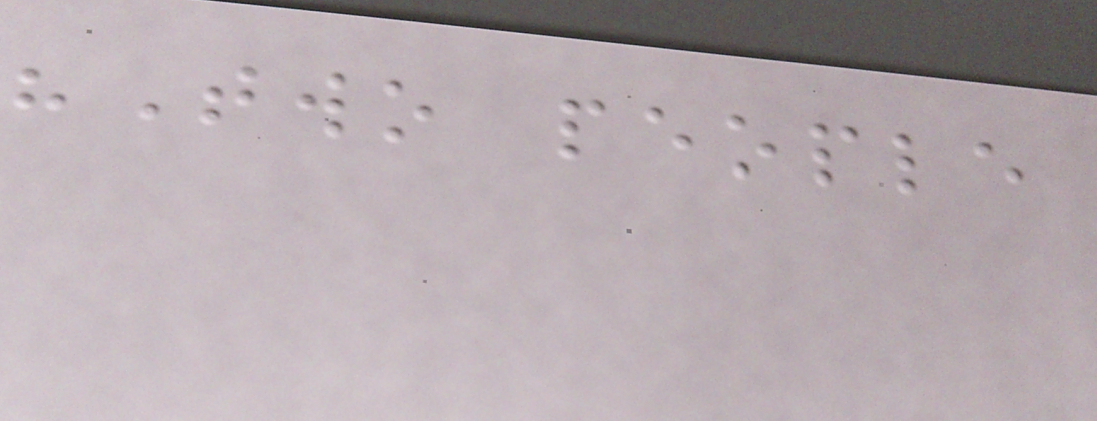"Two people
